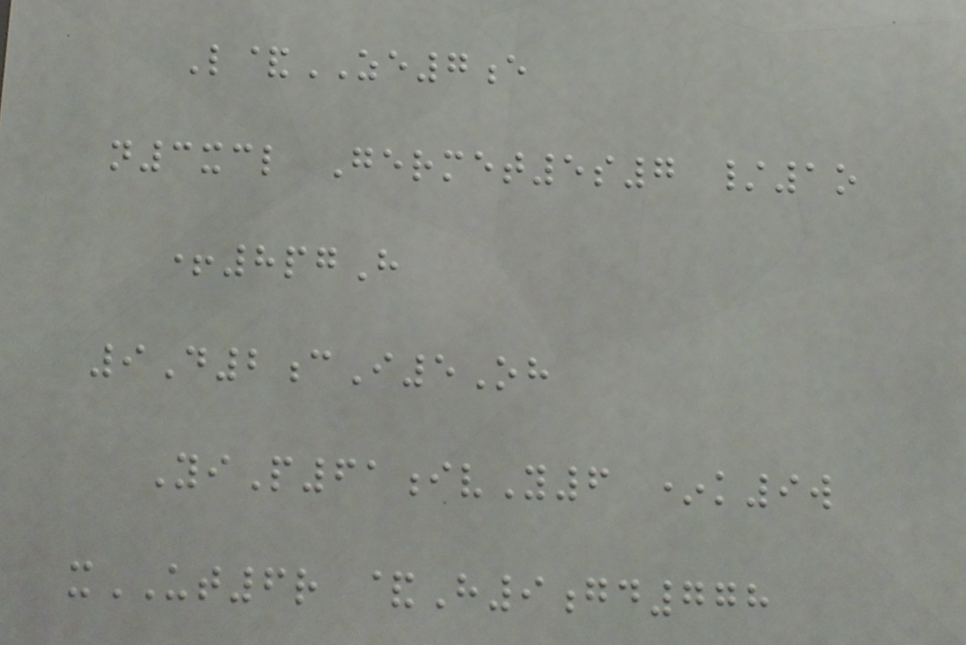L&ZE7e
n3xcl Germet5s7 /1o
+8pgH
9D2cI5Oh
YiP61ivY6 *k9w
xUT6r &H9gd778
